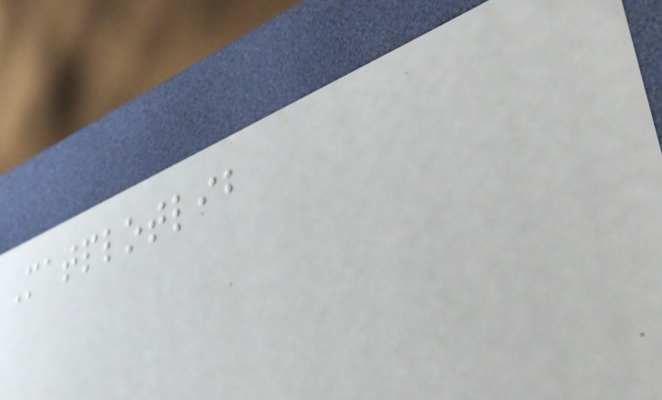Matplotlib
